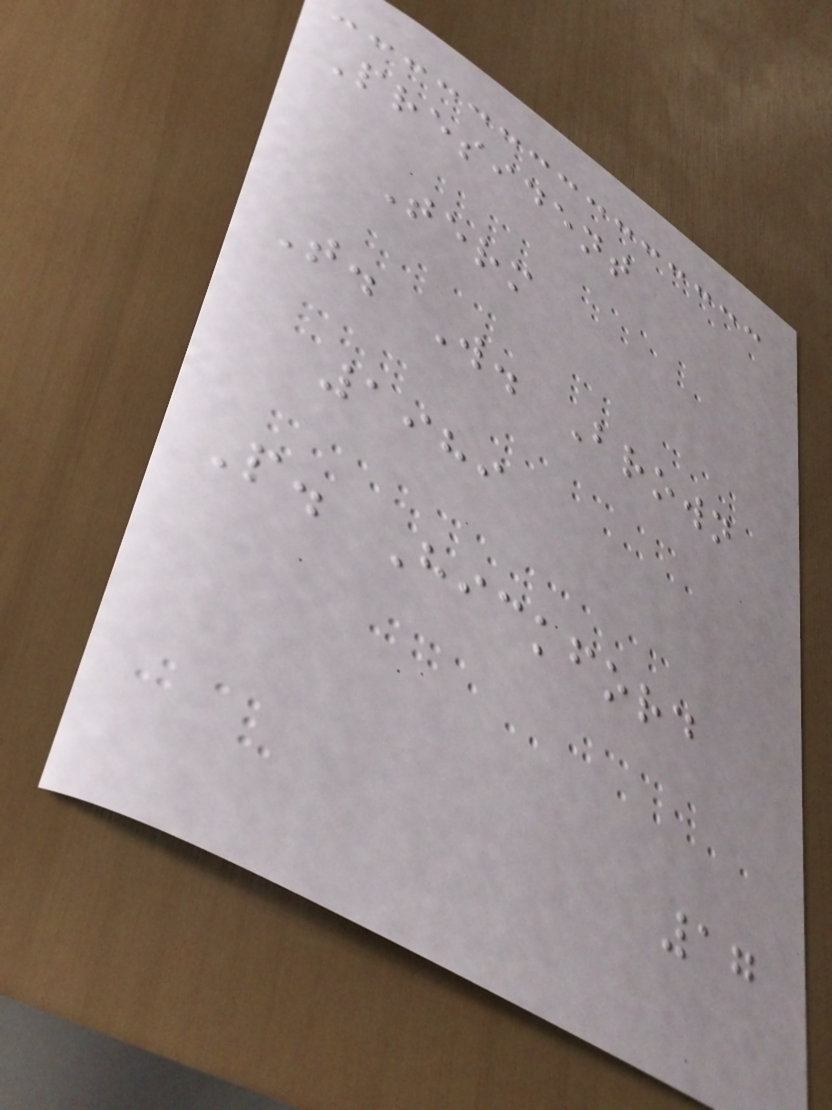President
Term
T. W. Brown
1989
P. Hickford
17
